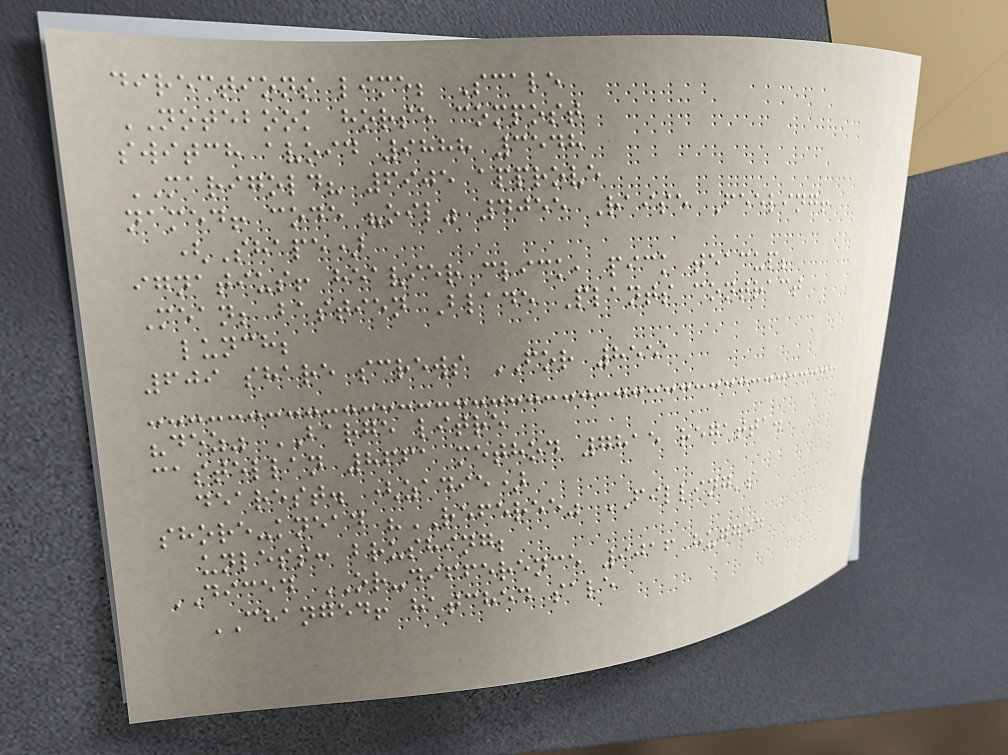directions lime; Scale
NOTEBOOK horse compost
switch avoid 9888 3548
MARIGOLD? 6905 approve
named! code "oil" 4055 Raise Feeling!
(Shape)
ignatius! heavier click, pick teacup;
Mean; bastien Blade Plants contract
lunch;
609 share screws FOR 8551
"dez" BARGE litre
castellan 8661 method 7815 regatta.
dearest. (zadie)
shore-knead "REFEREE" FILLING's
unless: brushing;
DICED OR-difference 9016 hugged
CHANGED! hatched sale
